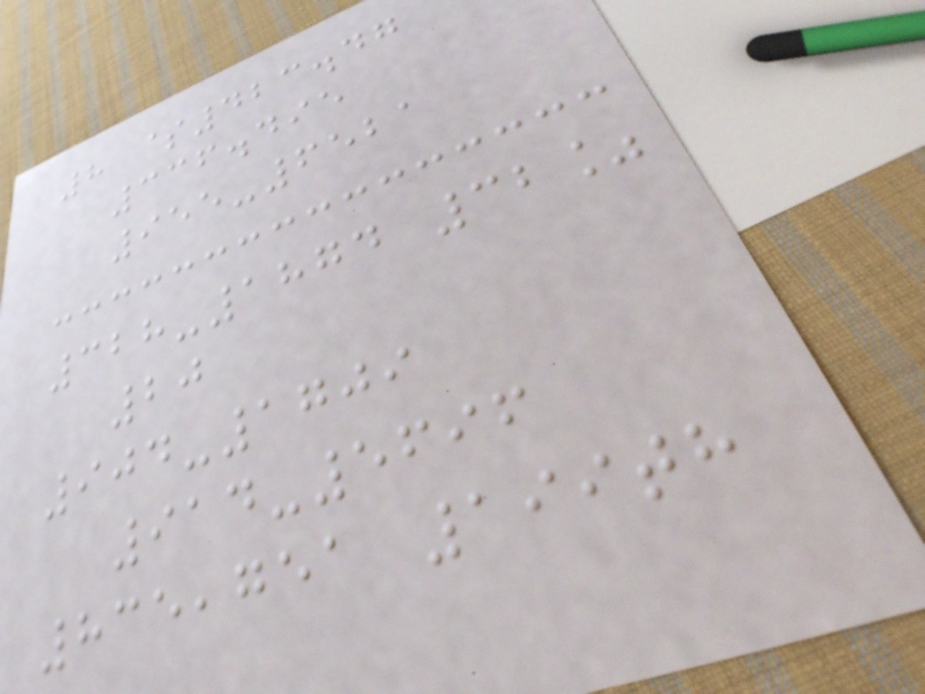8 $423.47
336.495
955-6521
328-1874 32%
20
904-1709
914-5696
835,751 199th
